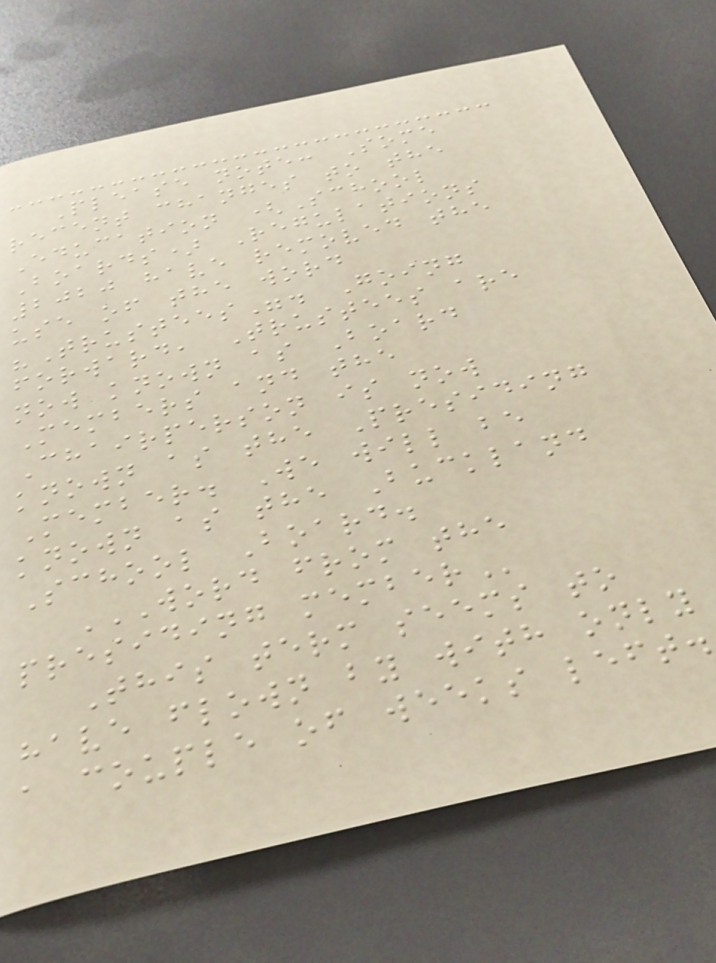Please note: Some
recent changes to the
Education (School
Boards) Regulations
2020 have removed the
use of the word
"Trustees". Going
forward, Trustees are
now known as Board
Members and the
Chairperson is now
known as the Presiding
Member. We will be
known as the Buckland
School Board.
WORD FROM THE
PRESIDING MEMBER
This term seems to
have flown by with only
a couple of weeks left.
